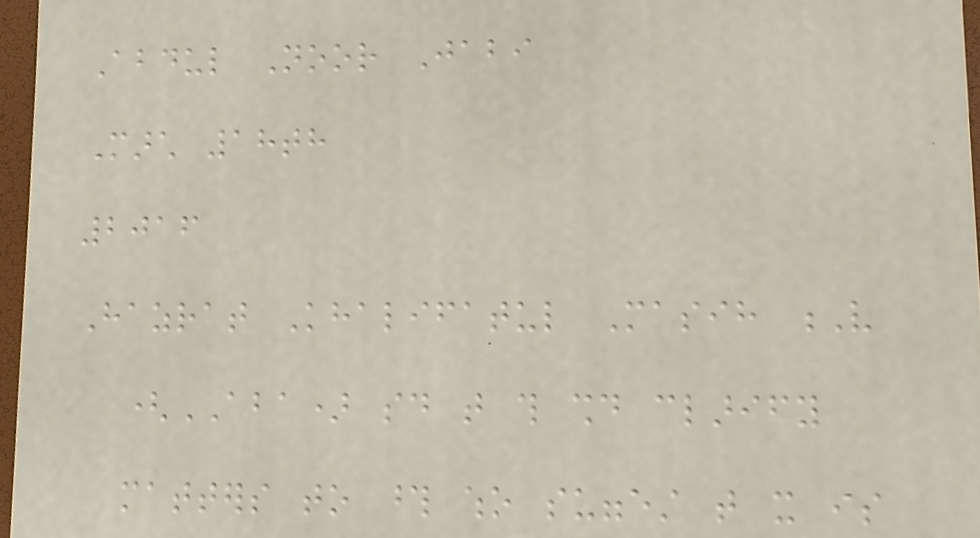Abdul Noor Jabi
March 18th
2016
Hazrat Khalifatul Masih V
(ABA) said that this should clarify
matters to those who suggest that it is
